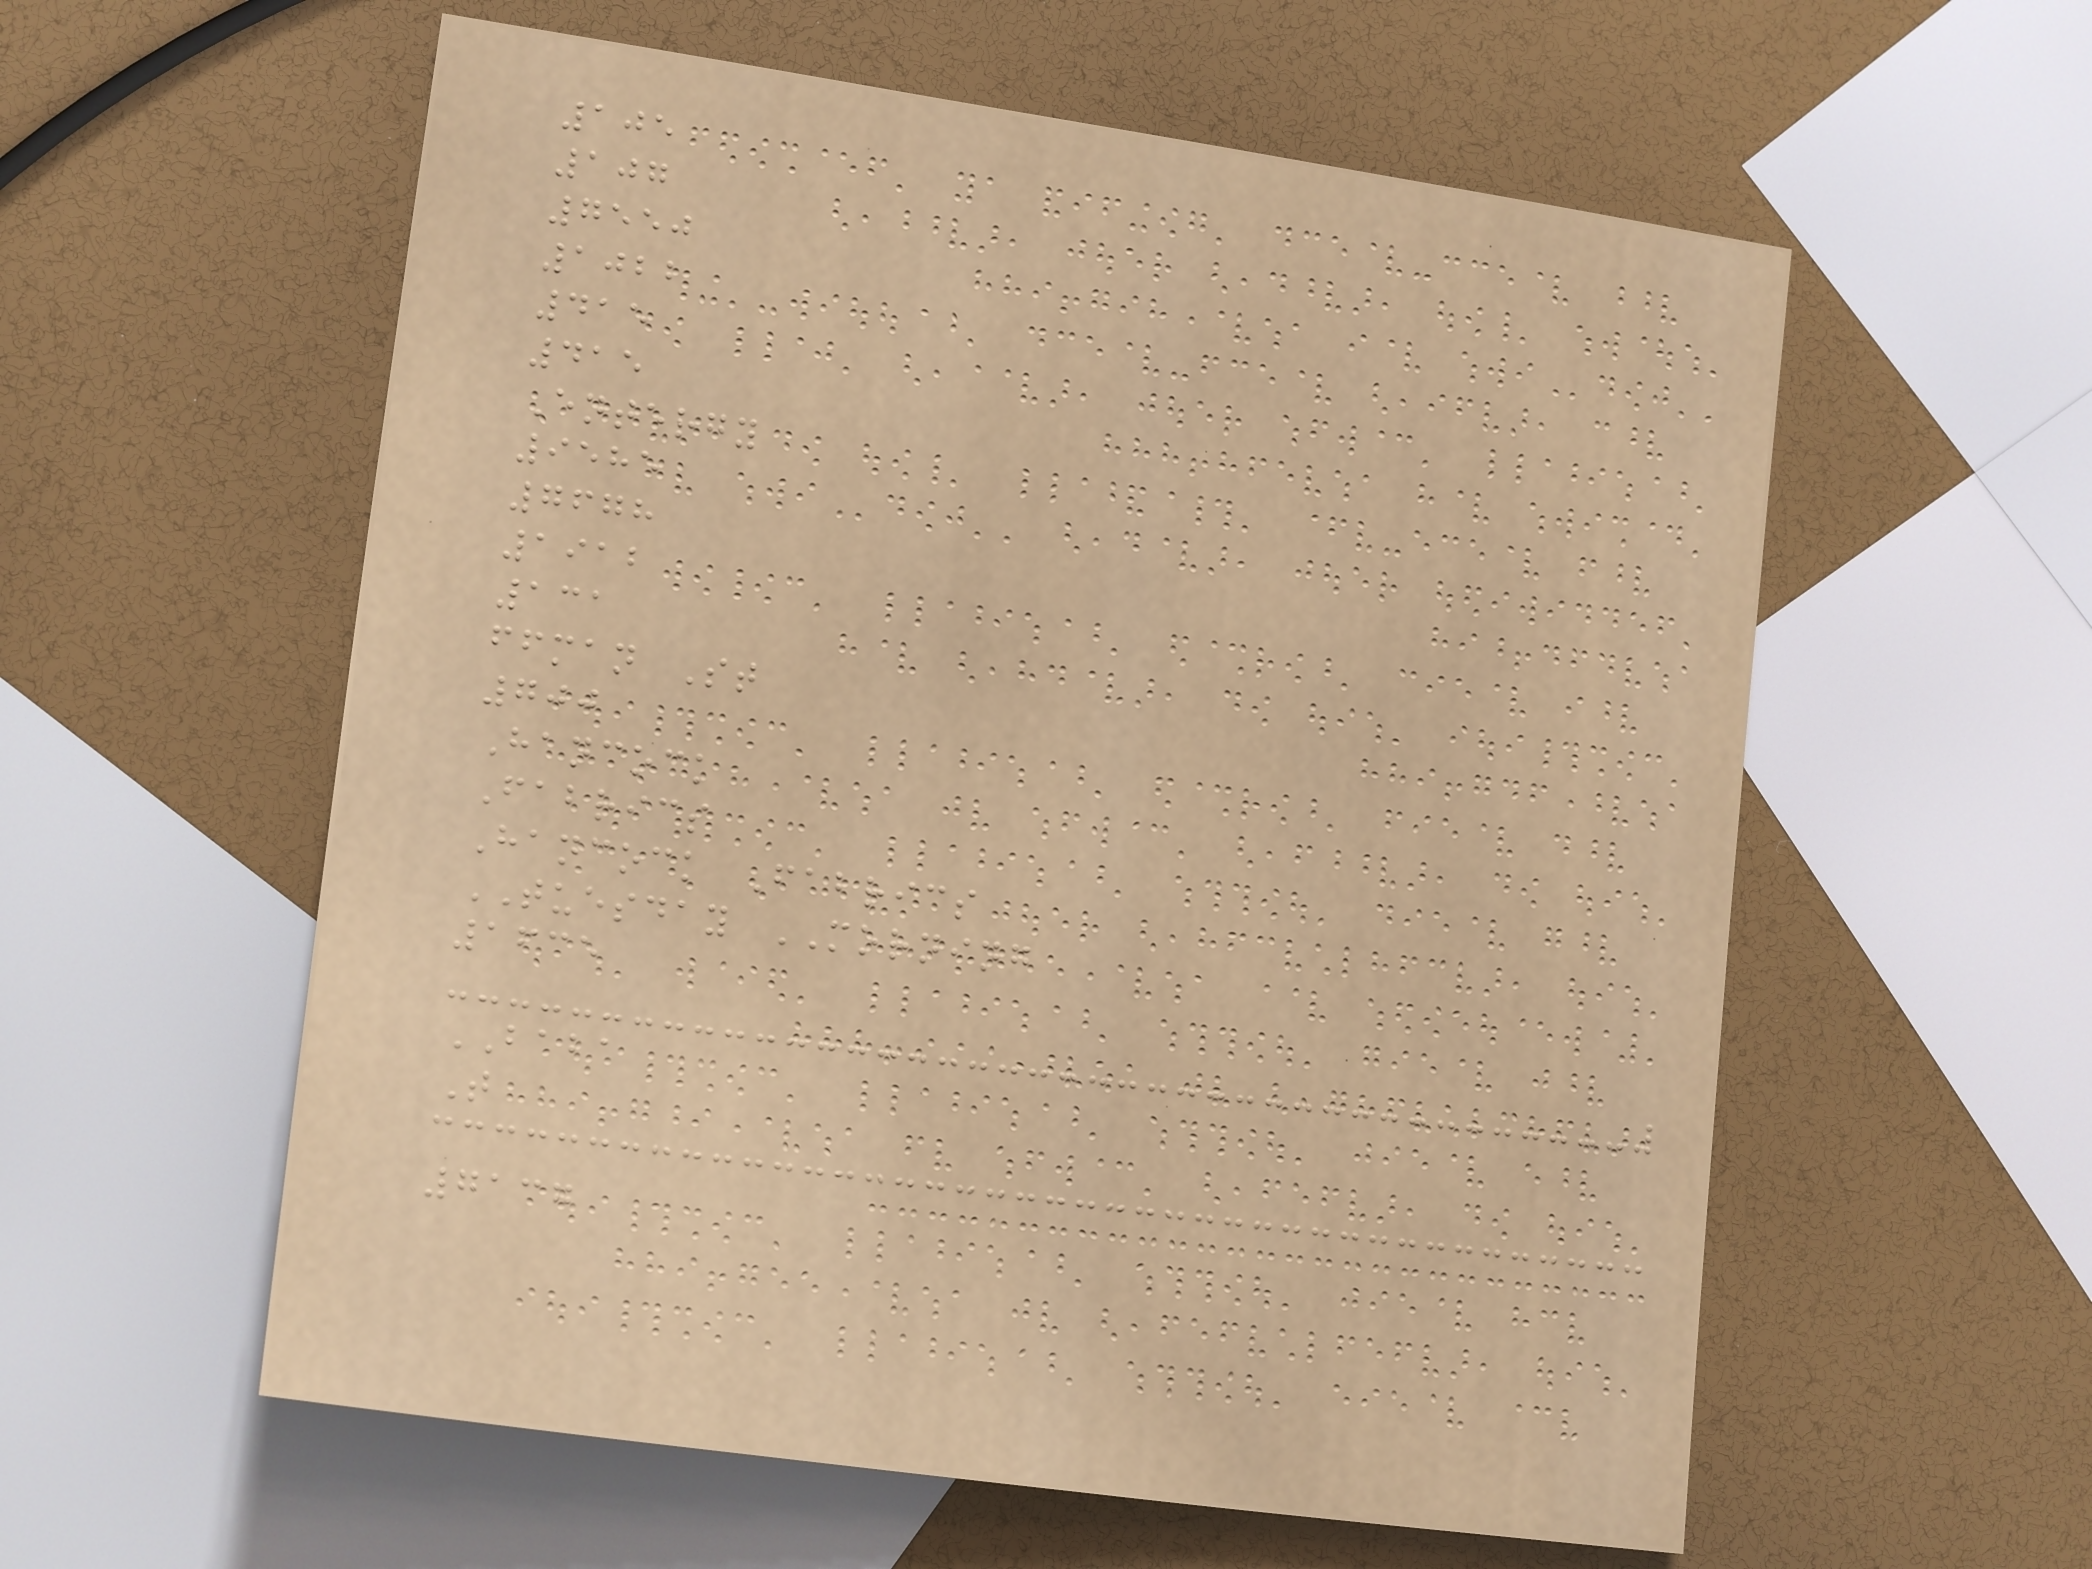105
107
7550
1022
415
415
Entergy
9585
7678
1912
131
ffman St
700
Hancock
Fabrics
Hancock Fabrics
TUESDAY MORNING
1635
BABA
T
7137
